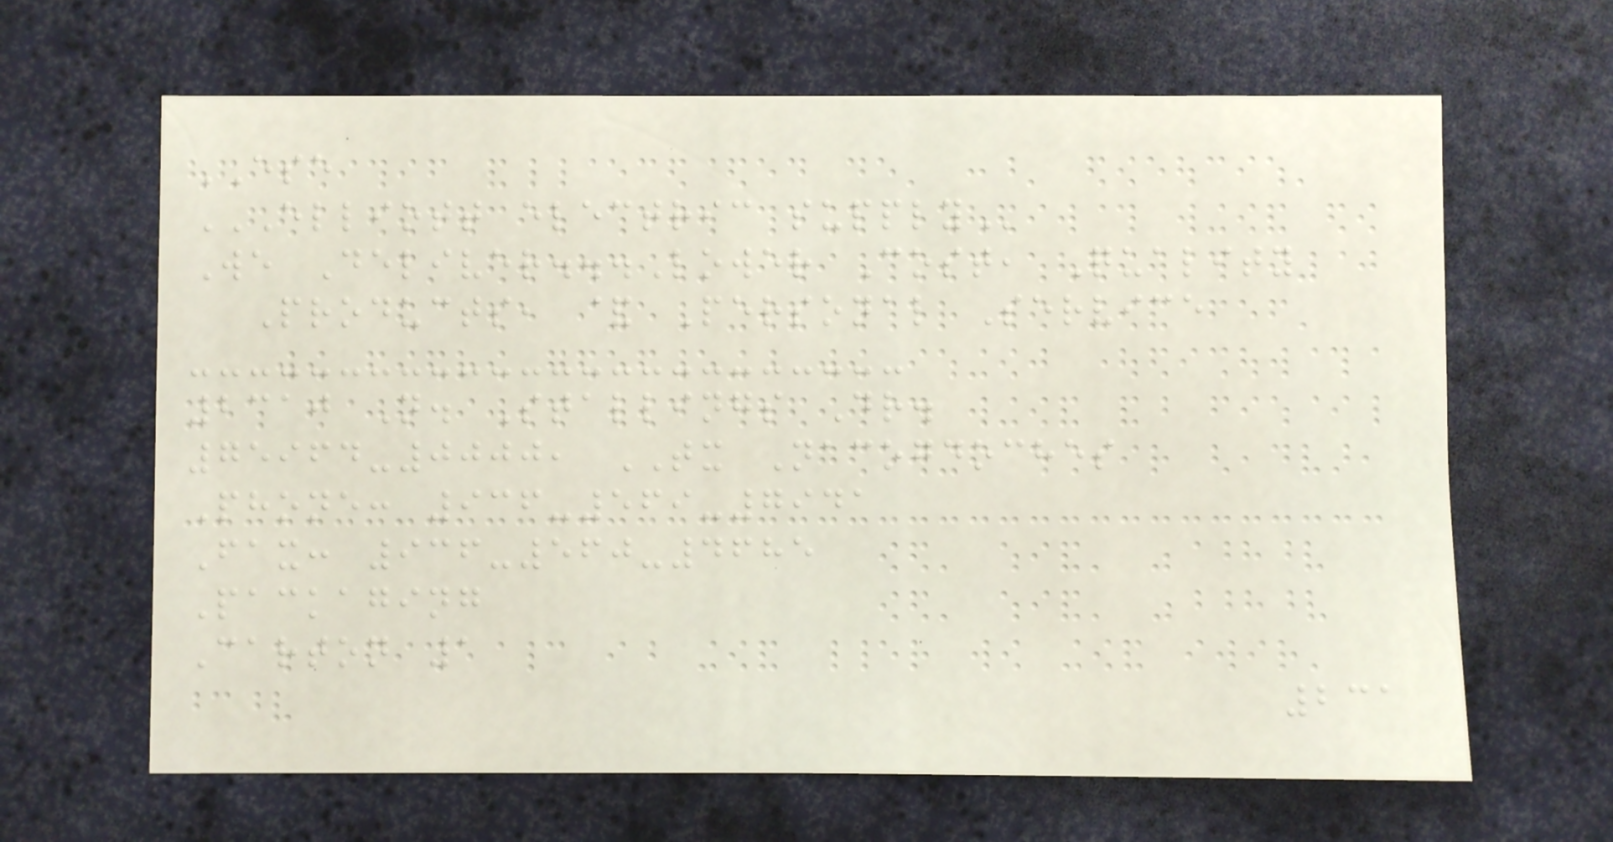ESE
ELLIOTT ELECTRIC SUPPLY
We Deliver...Lower Cost, Quality
Products, & Personal Service
2310 N. Stallings Dr.
75964-0000, TX Nacogdoches
Phone: 936-569-7941
Fax: 936-560-4685
Packaging
Carton 1
231
